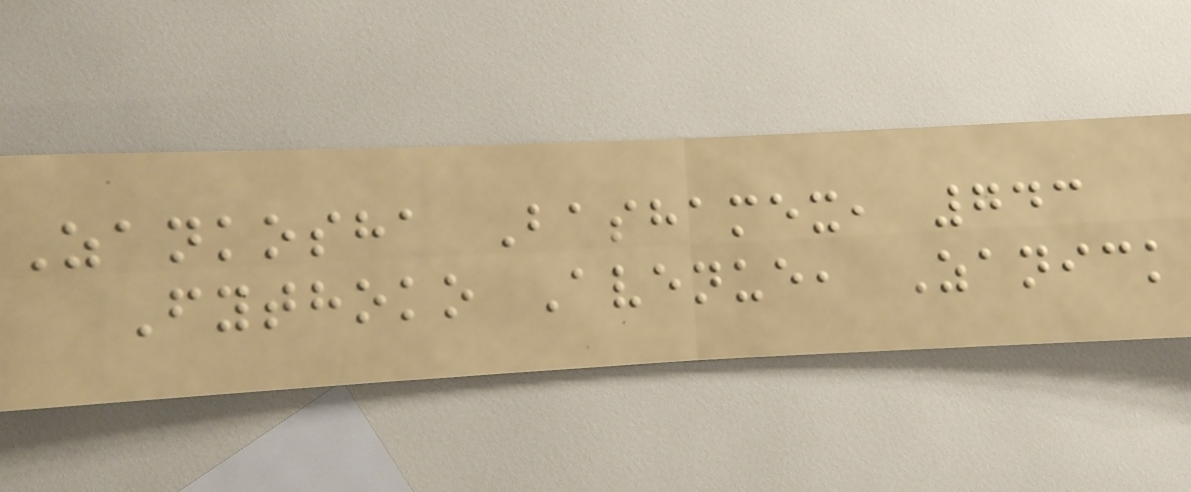Zankosha Bashamex, 743
Fythoko Avenue, Zanick
